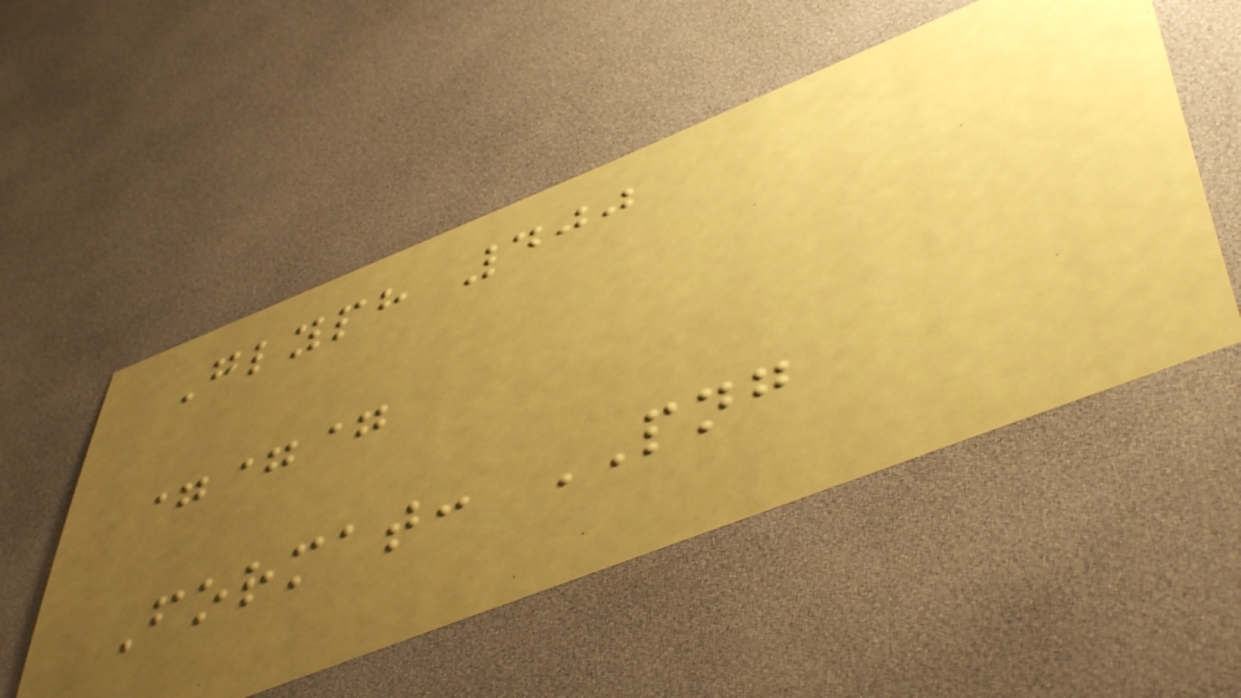Glyph 400
===
Format: PNG
